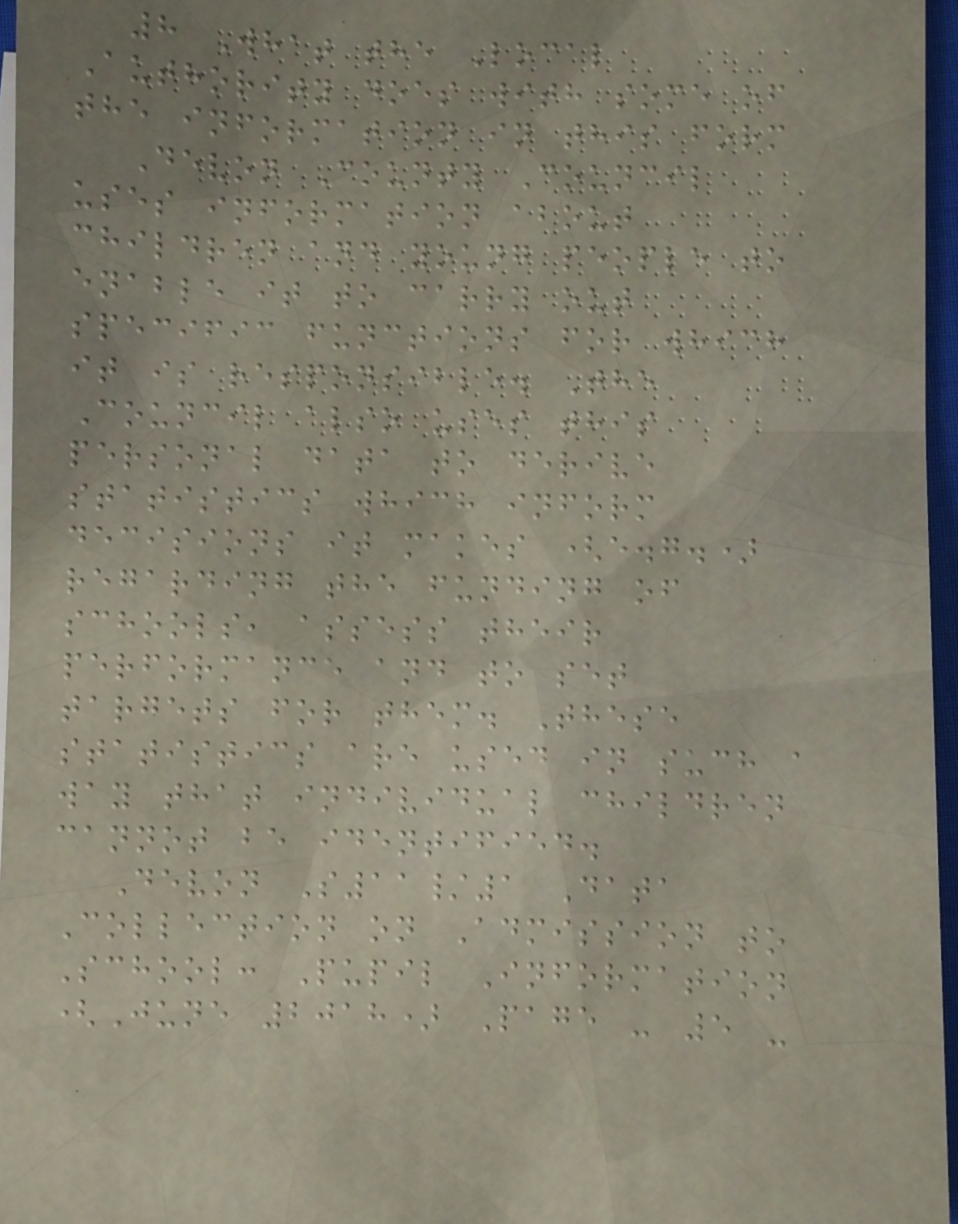8 What the Local
Authority does with some of
the information in this form
Devon County Council
uses information about
children and young people to
enable it to carry out
specific functions for which
it is responsible. The
Council also uses this
personal data to derive
statistics which inform
decisions it makes (e.g.)
regarding the funding of
schools, assess their
performance and to set
targets for them. These
statistics are used in such a
way that individual children
cannot be identified.
Devon S11/1 Data
Collection on Admission to
School: Pupil Information
(June 2018) Page - 5 -
